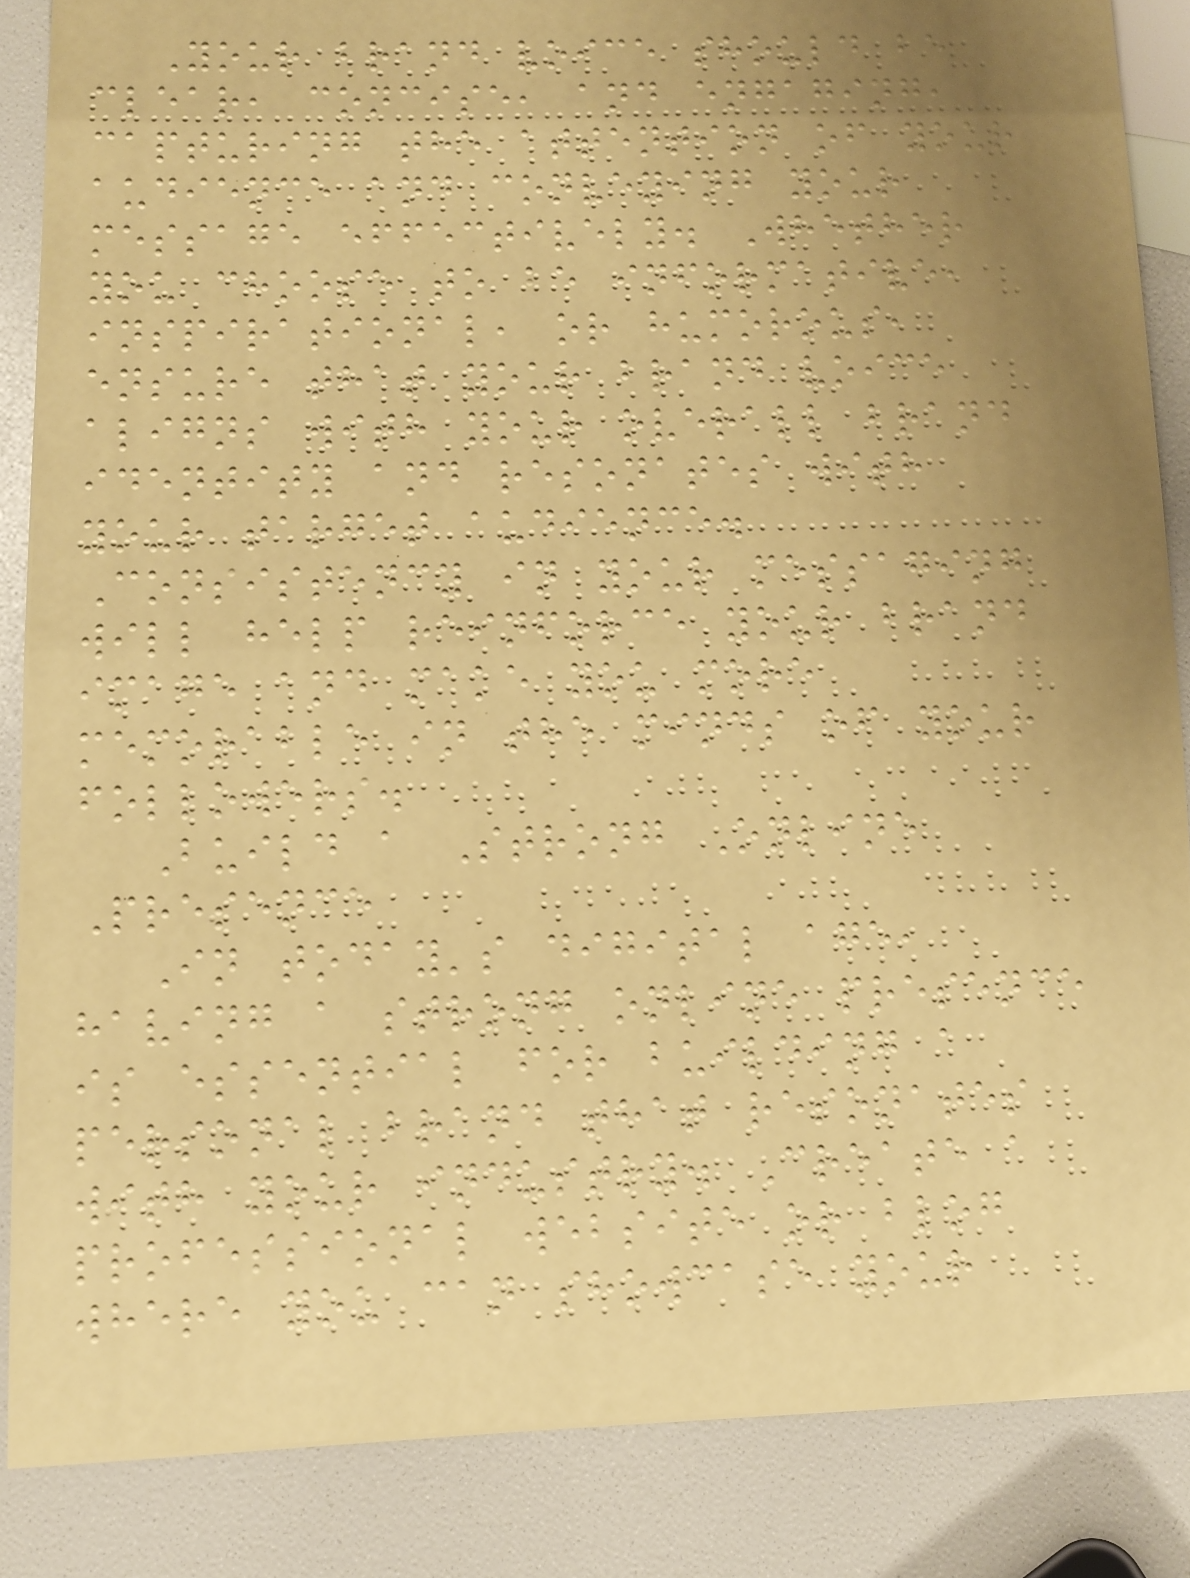Your brand voice should be
clear, concise, and engaging,
capturing the attention of your
audience and conveying your
message effectively. Whether
you choose to be informative,
inspirational, or humorous,
ensure that your brand voice
aligns with your overall brand
identity and resonates with
your target audience.
Consistency in your messaging
will help reinforce your brand
image and make you more
memorable in the minds of your
followers.
Build a Strong Online
Presence
In today's digital age,
having a strong online presence
is essential for building a
personal brand that resonates
with your industry. Create a
professional website or blog
where you can showcase your
